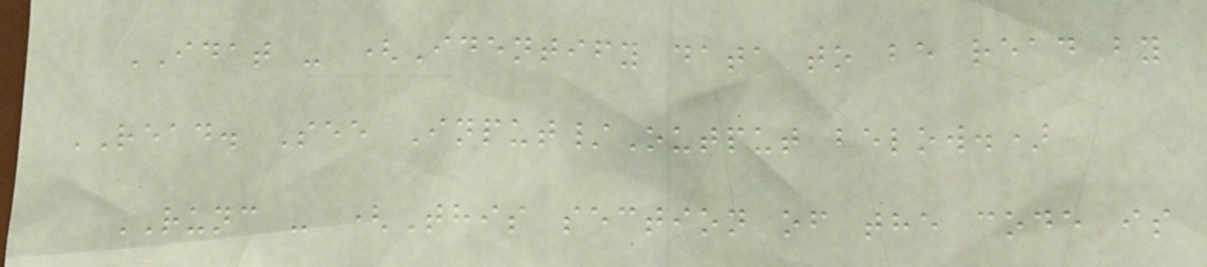IDAT - (Identify data to be read by
READ. See Input/Output below.)
RUNC - (This section of the code is
